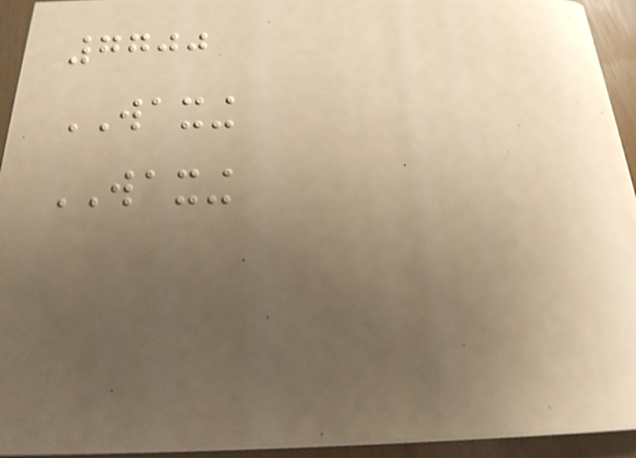7700
WAXING
WAXING
